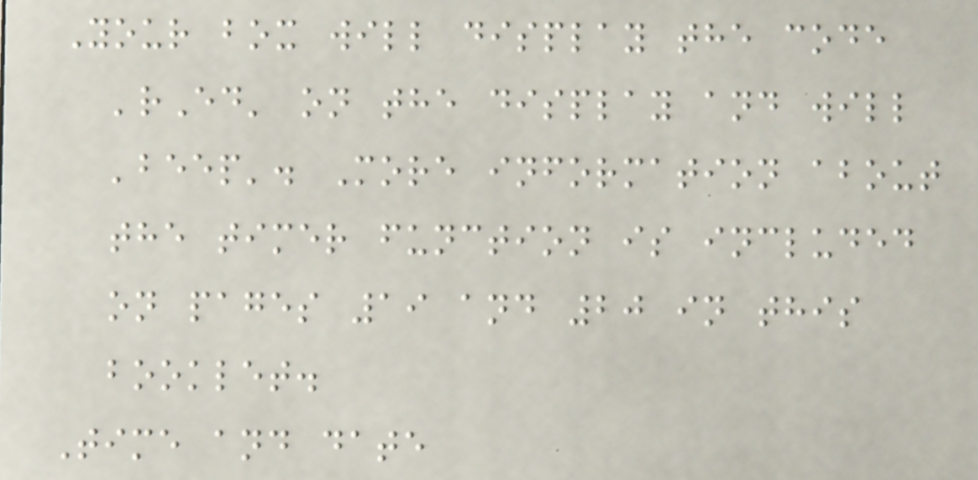Your box will display the code
'rEd' on the display and will
'beep'. More information about
the timer function is included
on pages 19 and 20 in this
booklet.
Time and date
